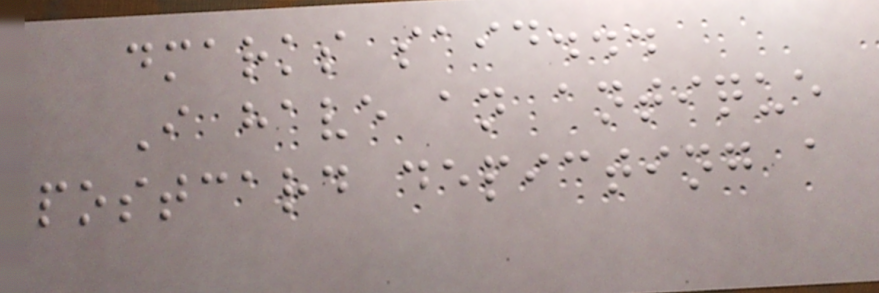dmarks said...
I have an antique
postcard depicting a
